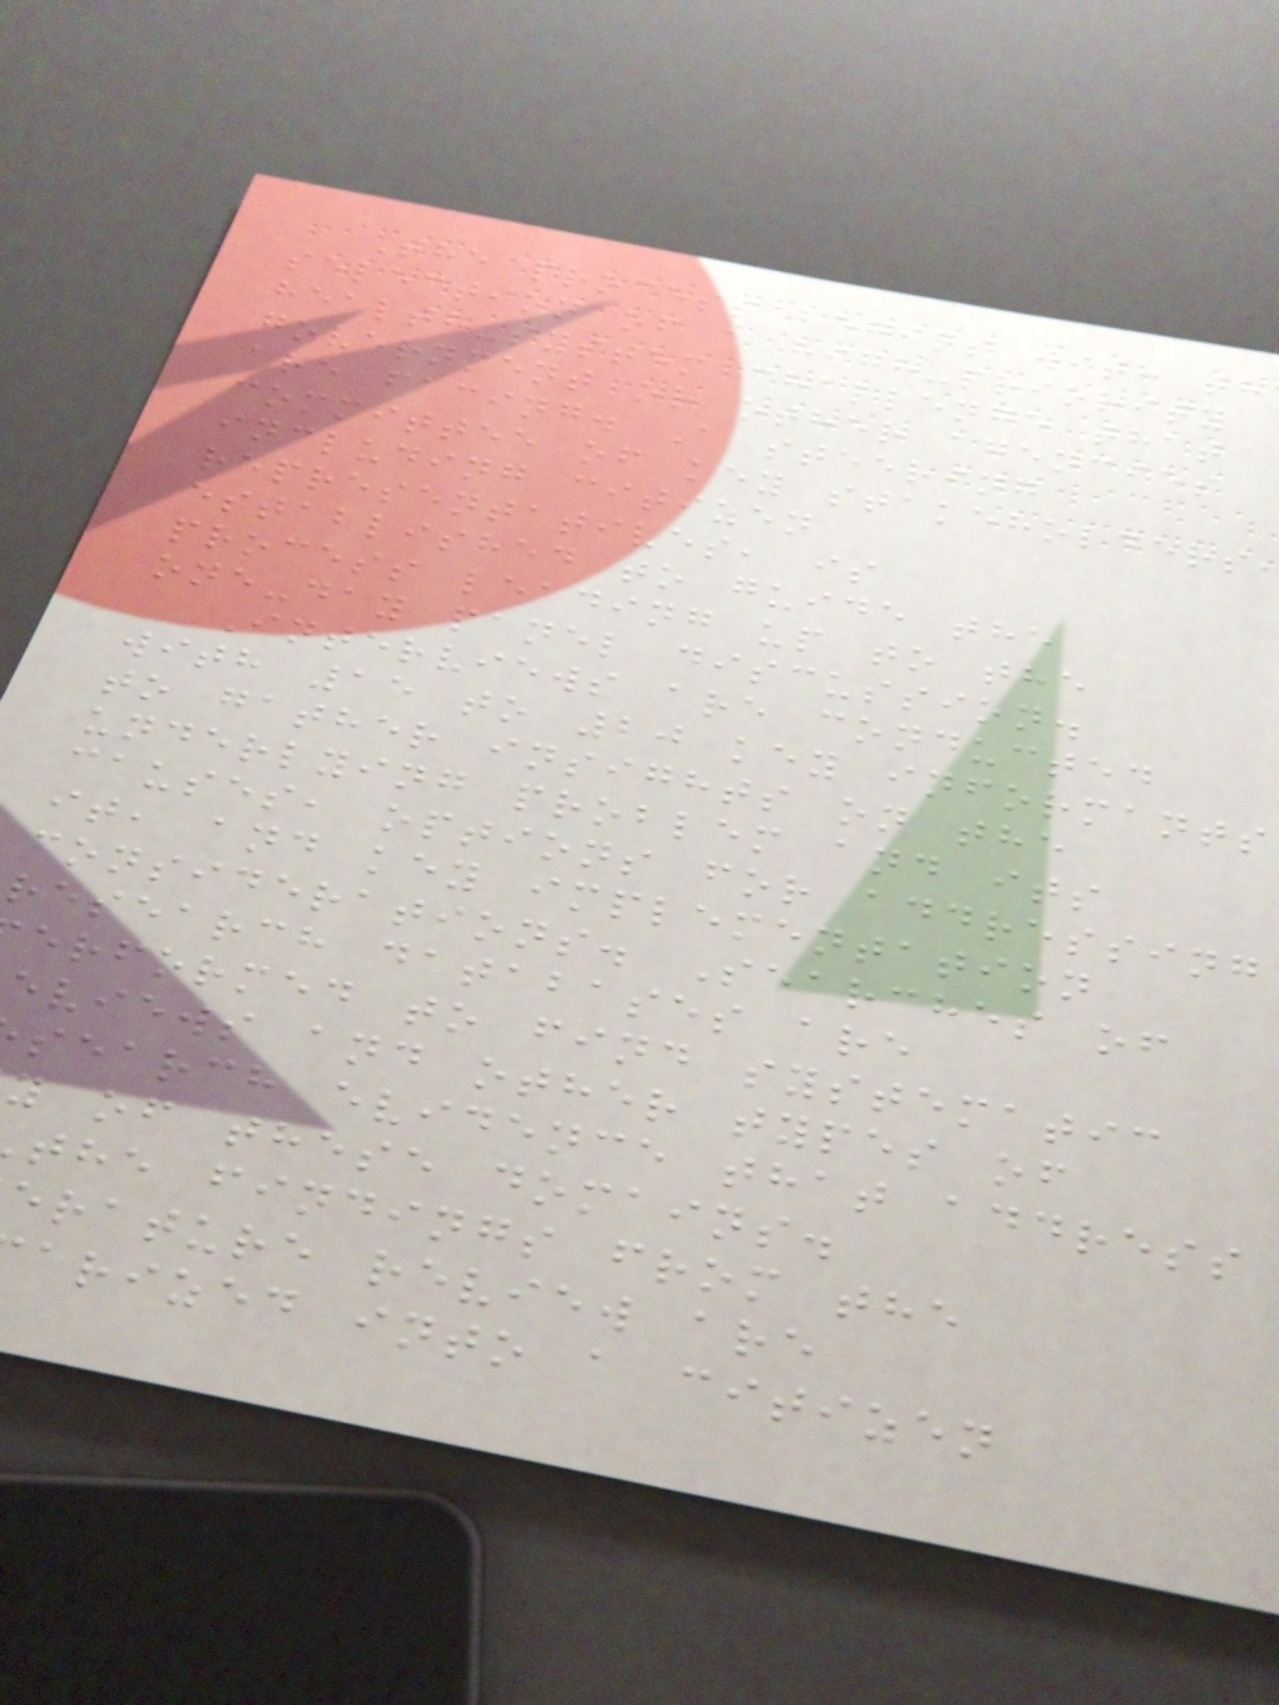The process begins with th
selection of a high-priority
health-system challenge that
government or other agencies
are facing. A steering
committee of key stakeholders
including citizen
representatives, is
established to guide the
process leading up to the
one-day panel discussion.
Interviews are conducted
with 15 to 20 key informants
to gather insights on the
underlying problem and its
causes, options for addressing
it, and key implementation
considerations. Searches of
research databases are
erformed to find systematic
eviews and other types of
search evidence that address
y of these domains.
the findings from the
erature review are
arized into a citizen
